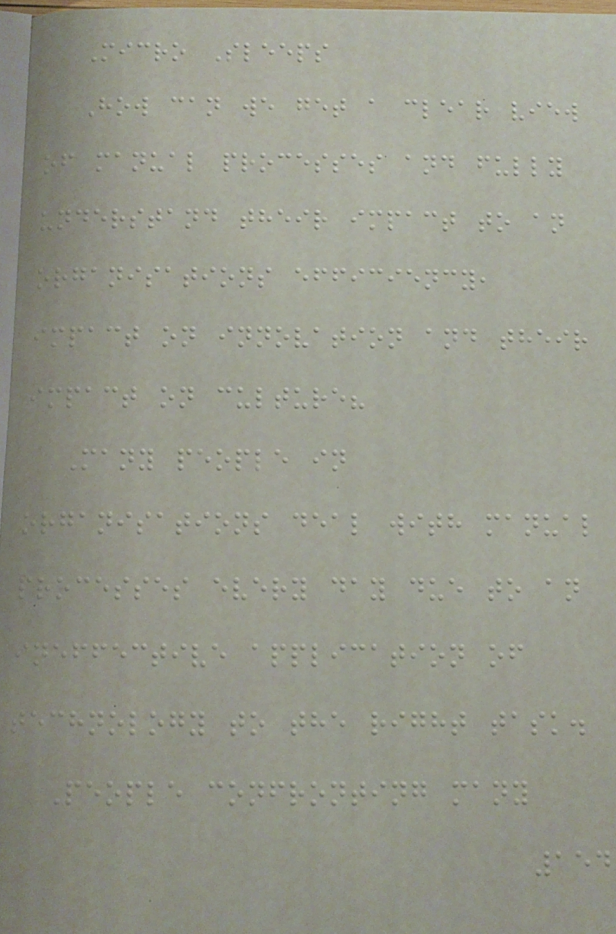Micro Sleeps
How can we get a clear view
of manual processes and fully
understand their impact to an
organisations efficiency,
impact on innovation and their
impact on culture?
Many people in
organisations deal with manual
processes every day due to an
ineffective application of
technology to the right task.
People confronting many
154
